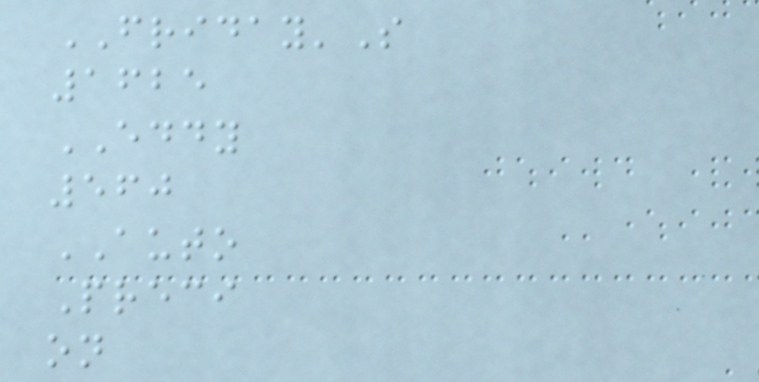FRIDAY'S
1625
EDDY
560
AUTO
Preci
on
